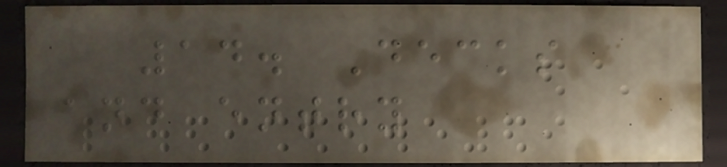14. Decks
and entry
